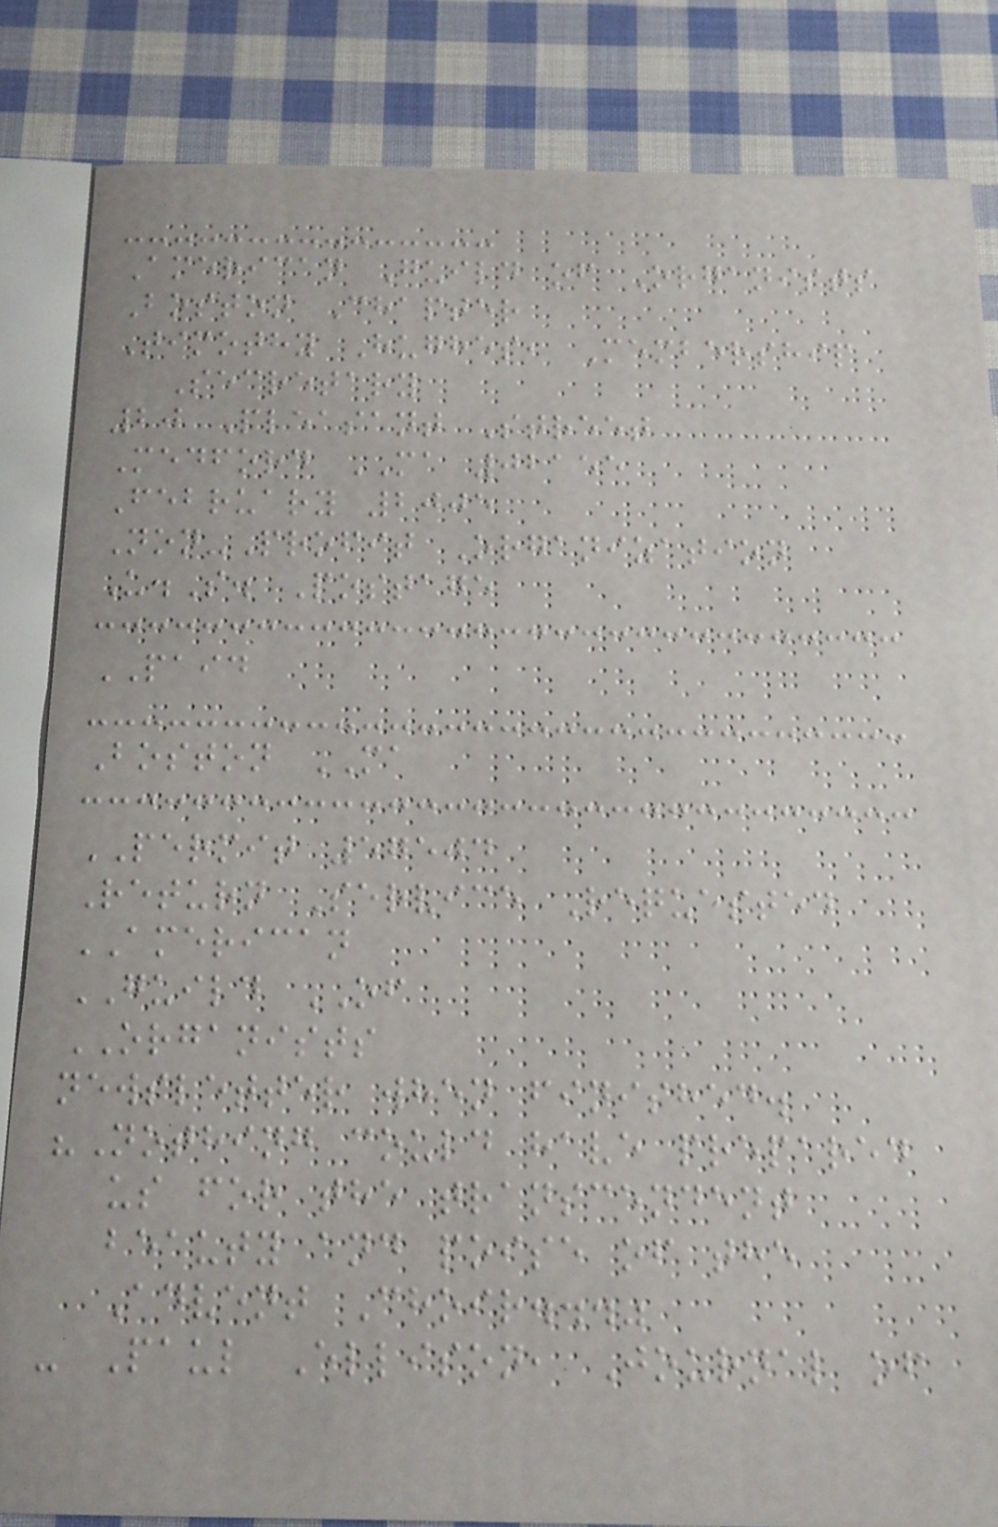American Guild of Organists
Boston Chapter
Timothy Hughes, Membership
Secretary
20 Pleasant Street
Medford MA 02155
February 2005
Non-Profit Organization
U.S. Postage
PAID
Boston MA
PERMIT 57504
Return Service Requested
AMERICAN
GUILD OF
ORGANISTS
newsletter when finished.
"Nothing could have prepared
us for the transcendent
beauty and poise of the
Advent Choir..."
- Paul Ellison, Journal of
